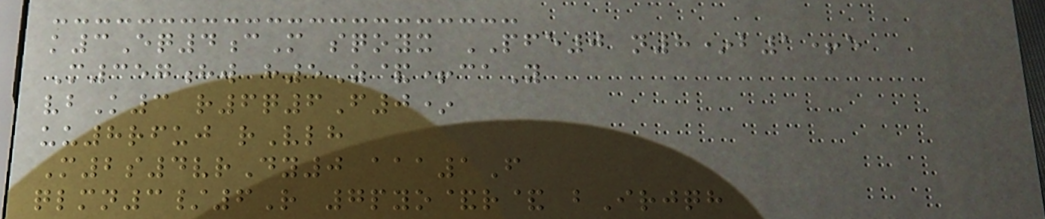k3Eq4cM sqoyx PFE0 n8*b1+e
M357hw h5Z&+caY
vbK3 r6q6F0*
uu8rfuj rVlh
M2s4vrDy0 aaa1F
qlmn3/6R 7pyo&r& bIrjqh
